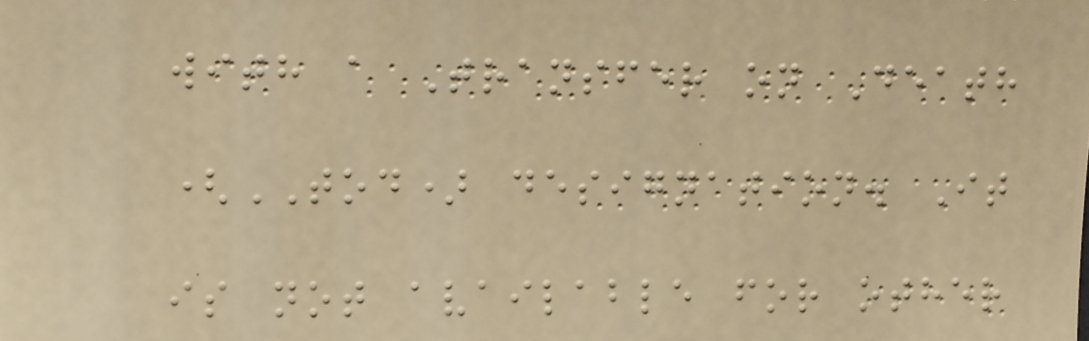with a Transfer on Death
(TOD) designation. It
is not available for other
